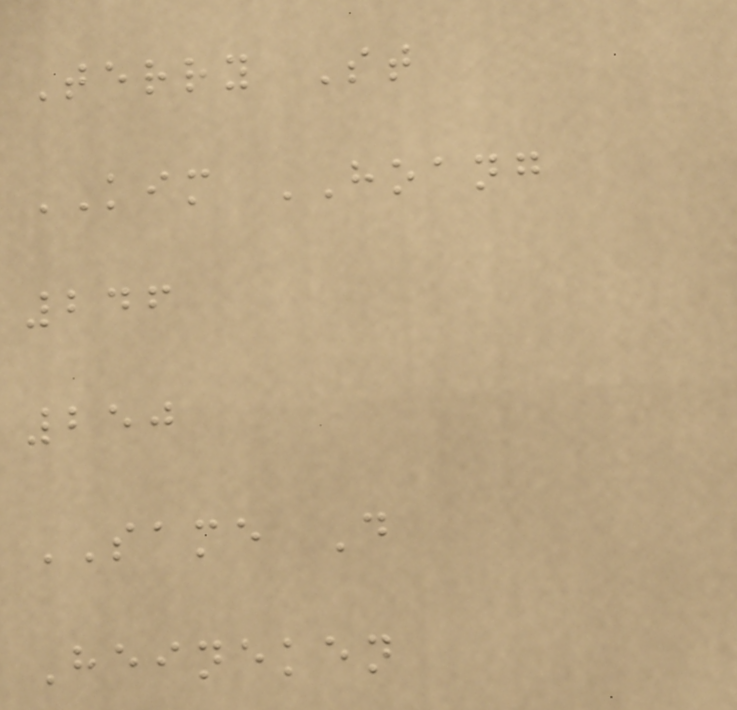Terry St
KIM HOANG
246
250
SAME D
Heineken
